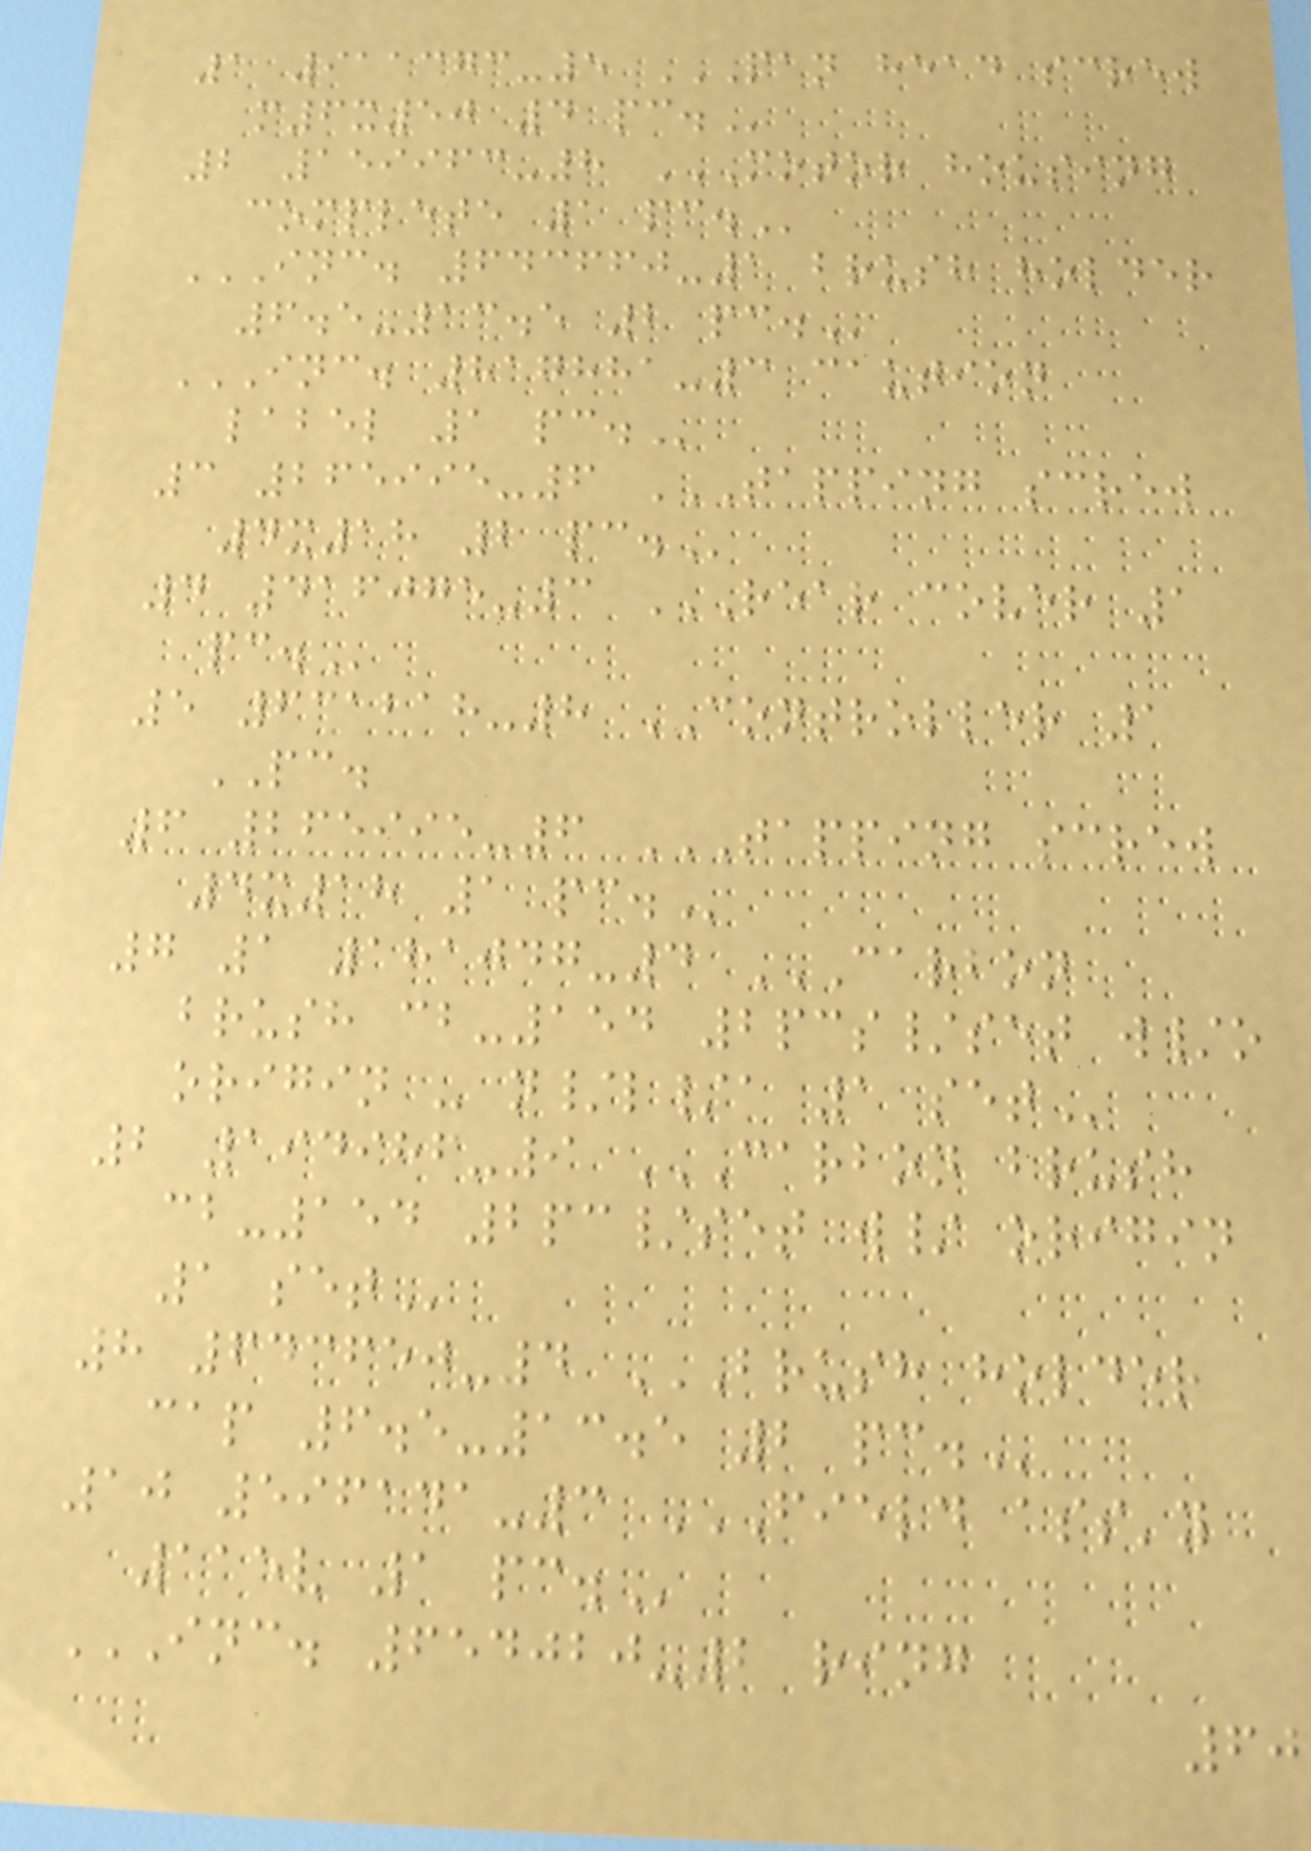1 911373-5 PAN HEAD SCREW
M6X50 4 PC.
2 159963-8 MOTOR HOUSING
COMPLETE 1 PC.
INC. 643660-1 BRUSH HOLDER
6.5-13.5 2 PC.
INC. 817881-3 CAUTION
LABEL 1 PC.
3 265995-6 TAPPING SCREW
4X18 2 PC.
4 416075-3 REAR COVER 1
PC.
5 631218-8 CONTROLLER 1
PC.
6 265995-6 TAPPING SCREW
4X18 1 PC.
7 1 181047-4 CARBON
BRUSH CB-154 2PCS/SET W/O
ORIGIN - N/L/A 1 SET
2 194986-9 CARBON BRUSH
CB-154 2PC/SET W/ ORIGIN
1 SET
8 643650-4 BRUSH HOLDER
CAP 6.5-13.5 2 PC.
10 596141-3 FIELD ASS'Y
115V 1 PC.
INC. 654020-2 RING
60
